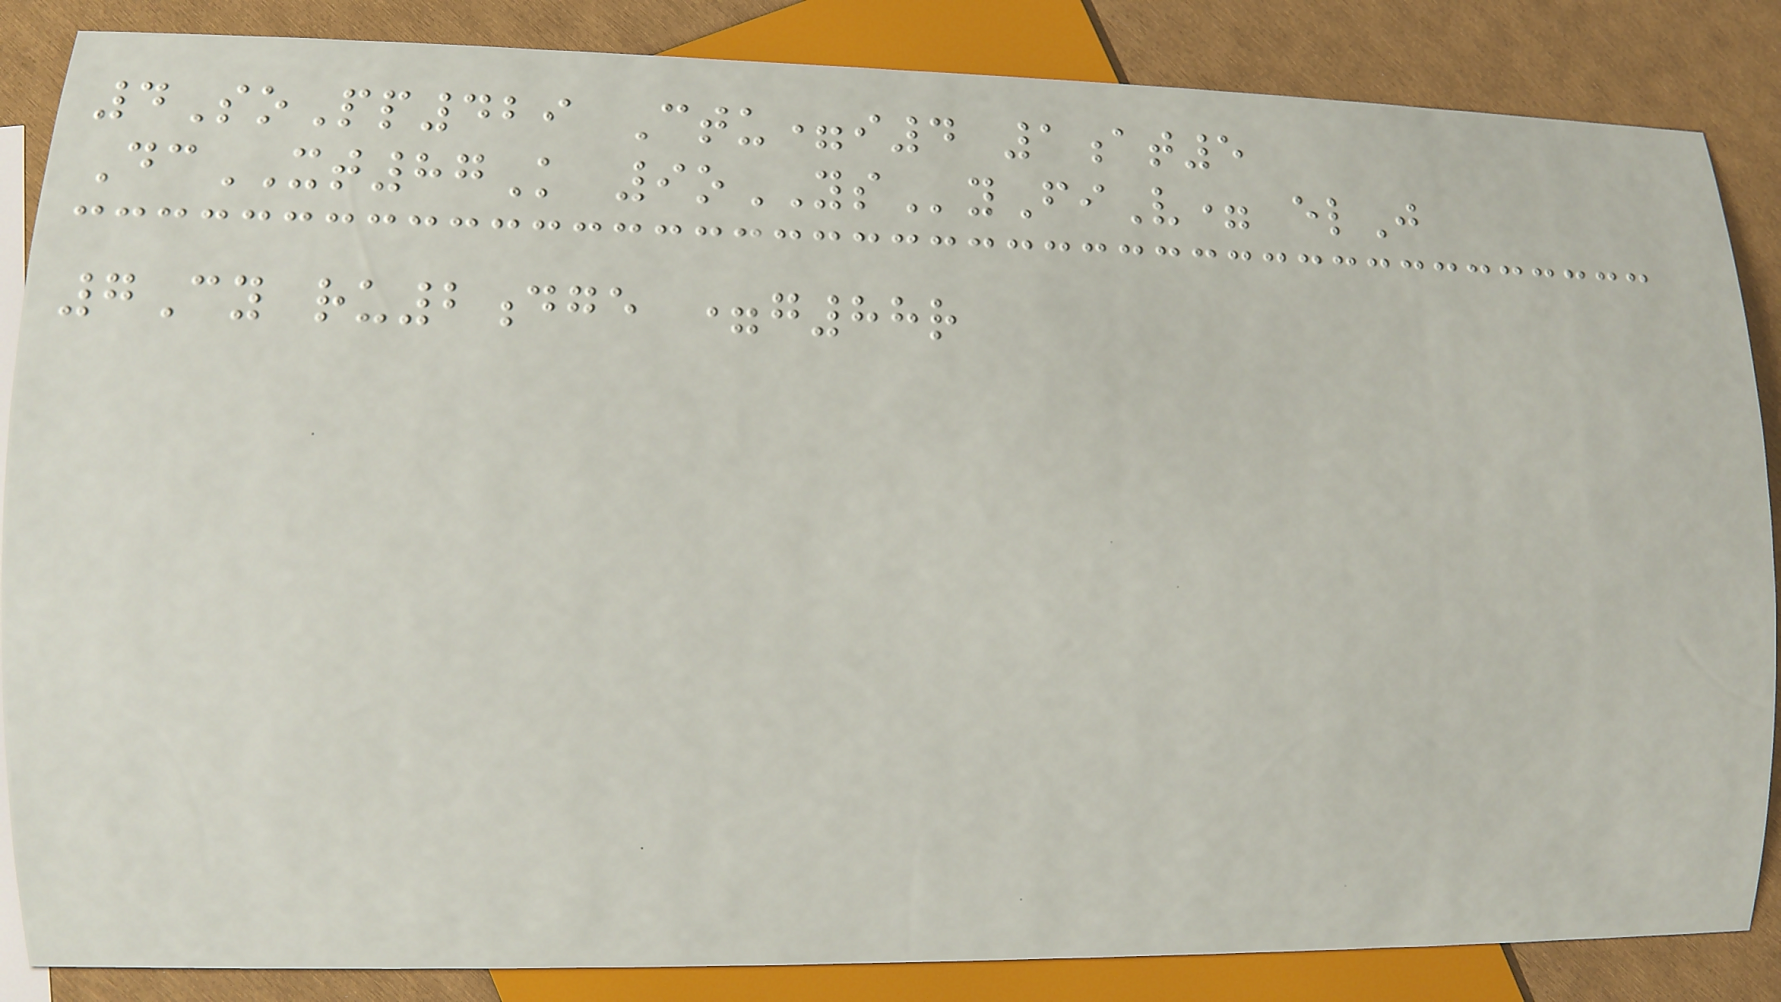4SoPp429 Ctu=i4 1at5
DcXT87K 9oYSyFiV= elJ
7Cy ru2dge =g88r
